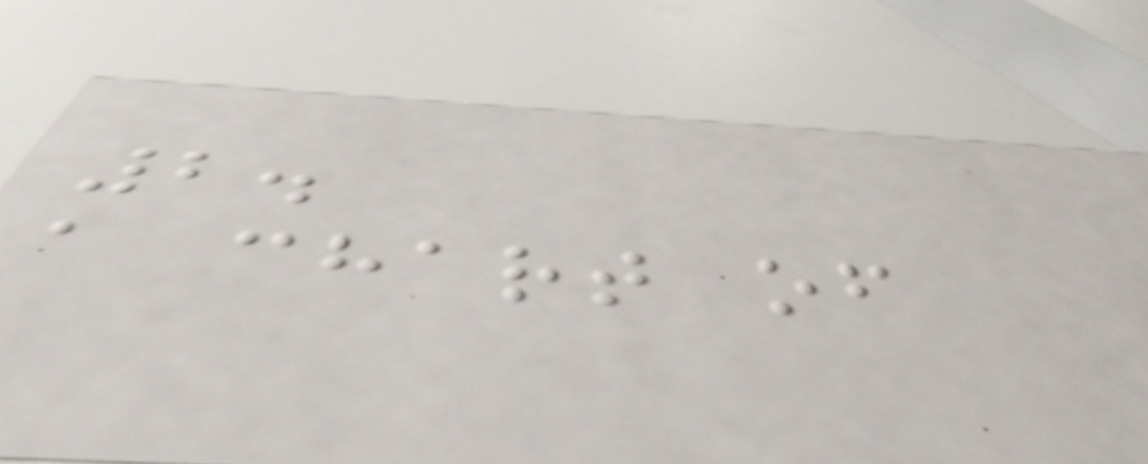2.
a chart of
